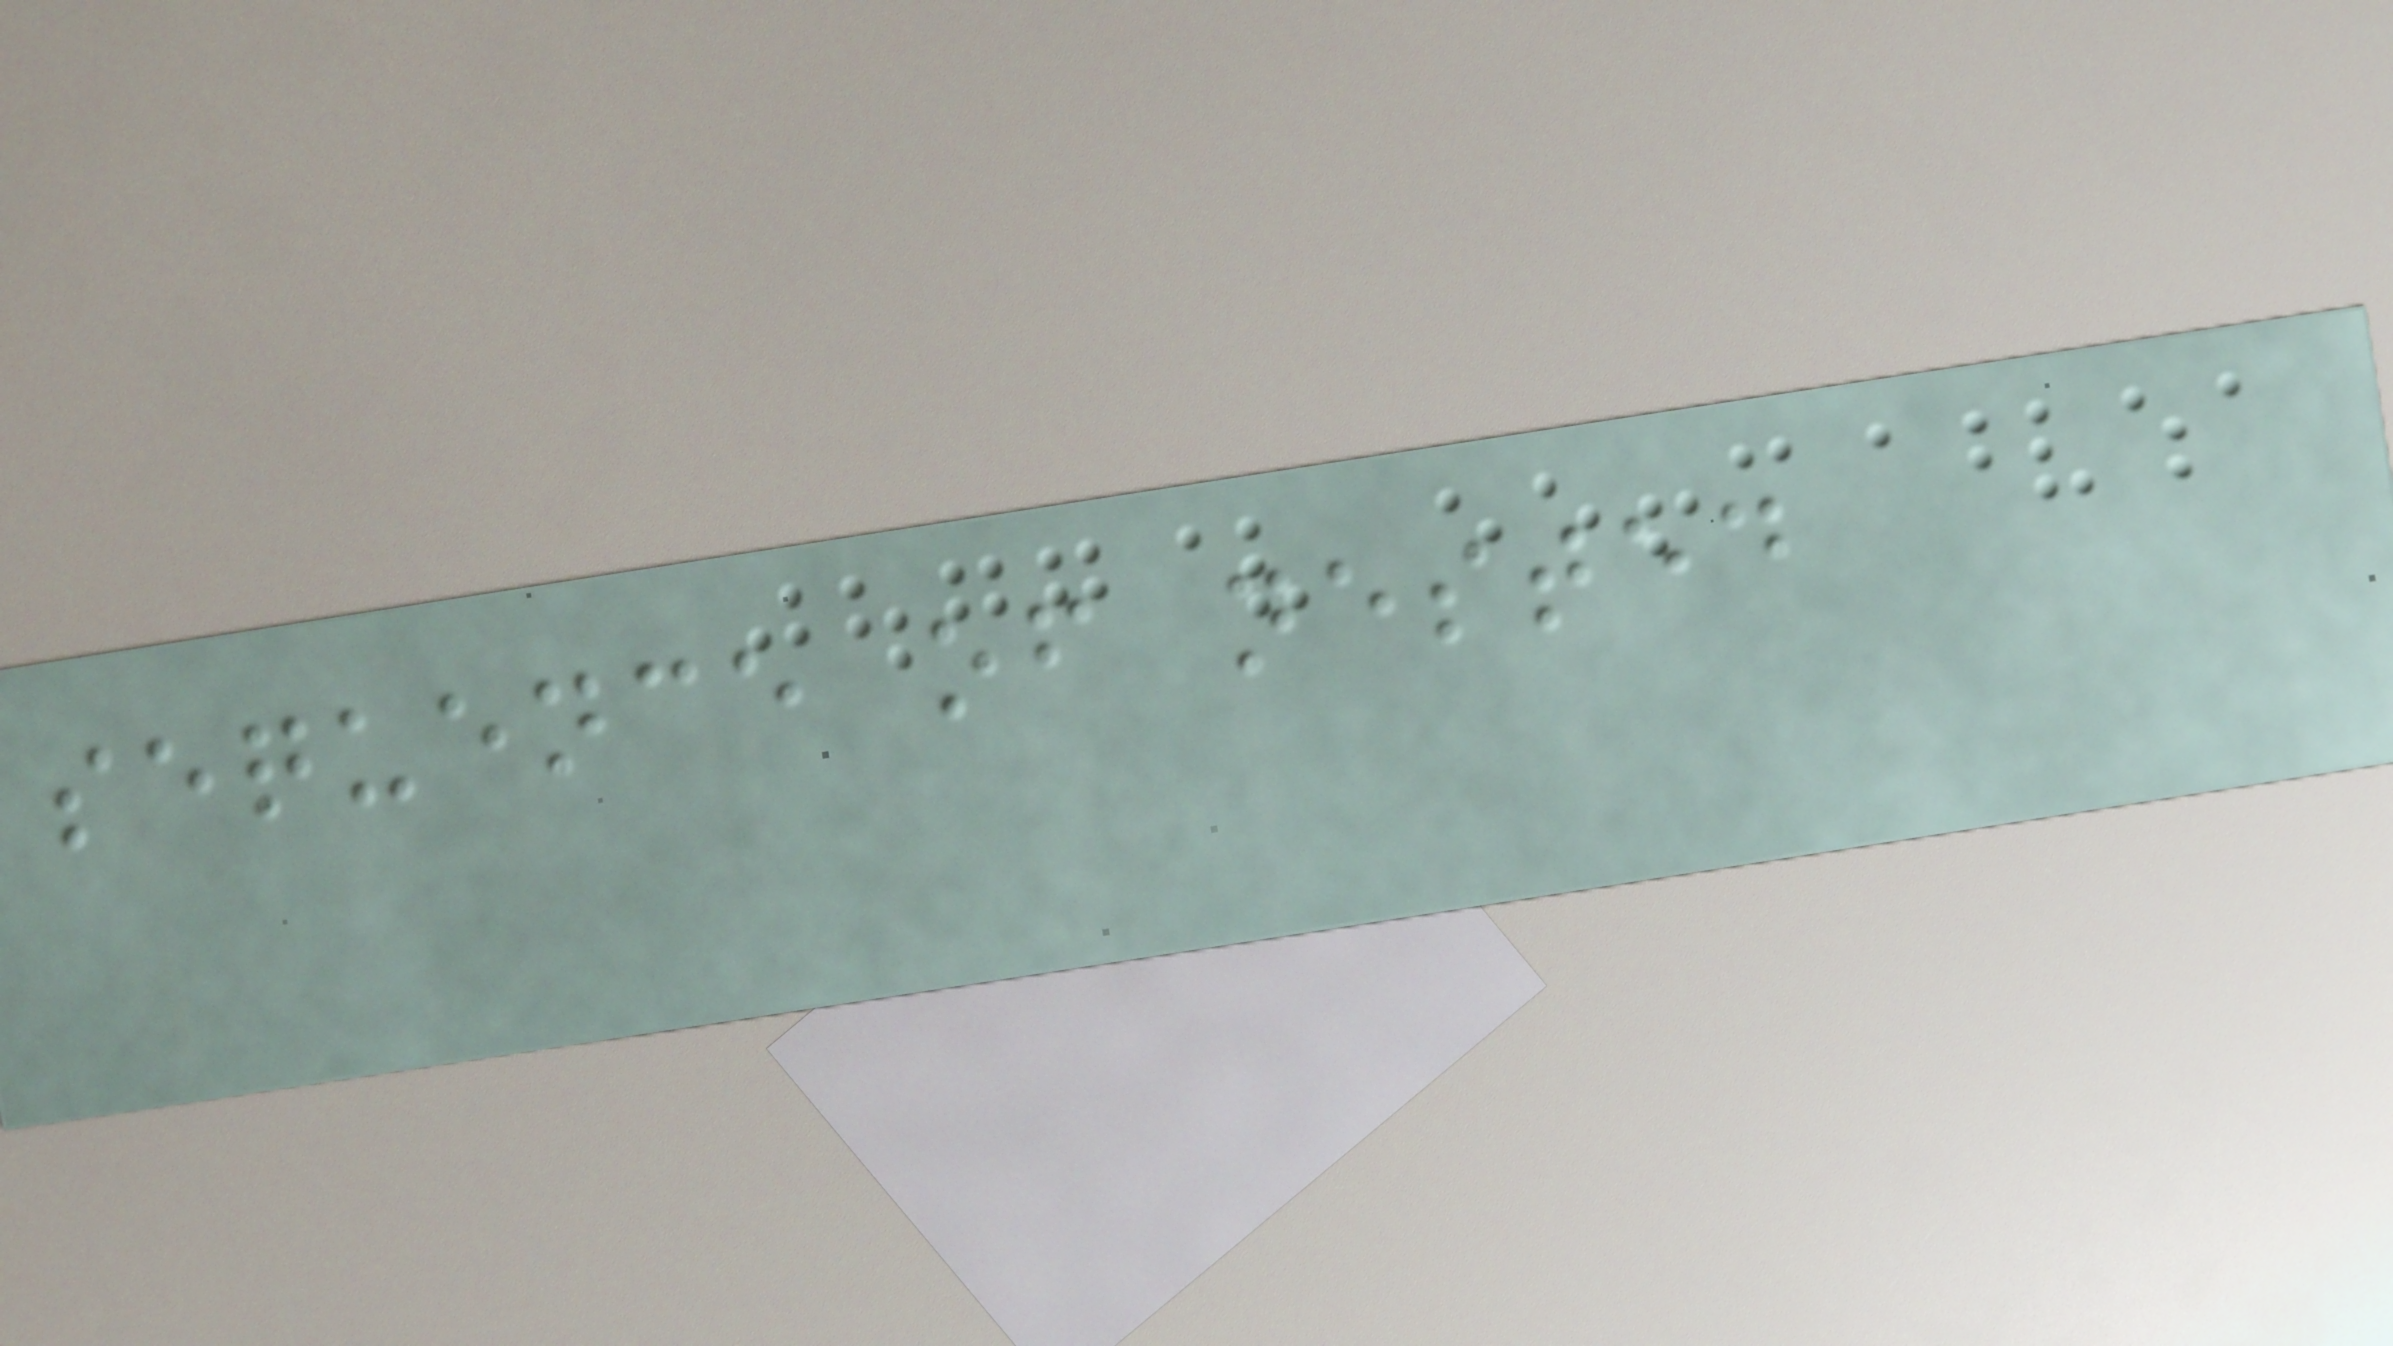sequence of nested
